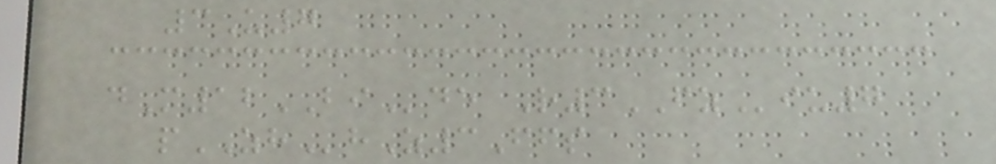3U7
dM12BIde R3FZiu7
pZHhZ3Ffs
